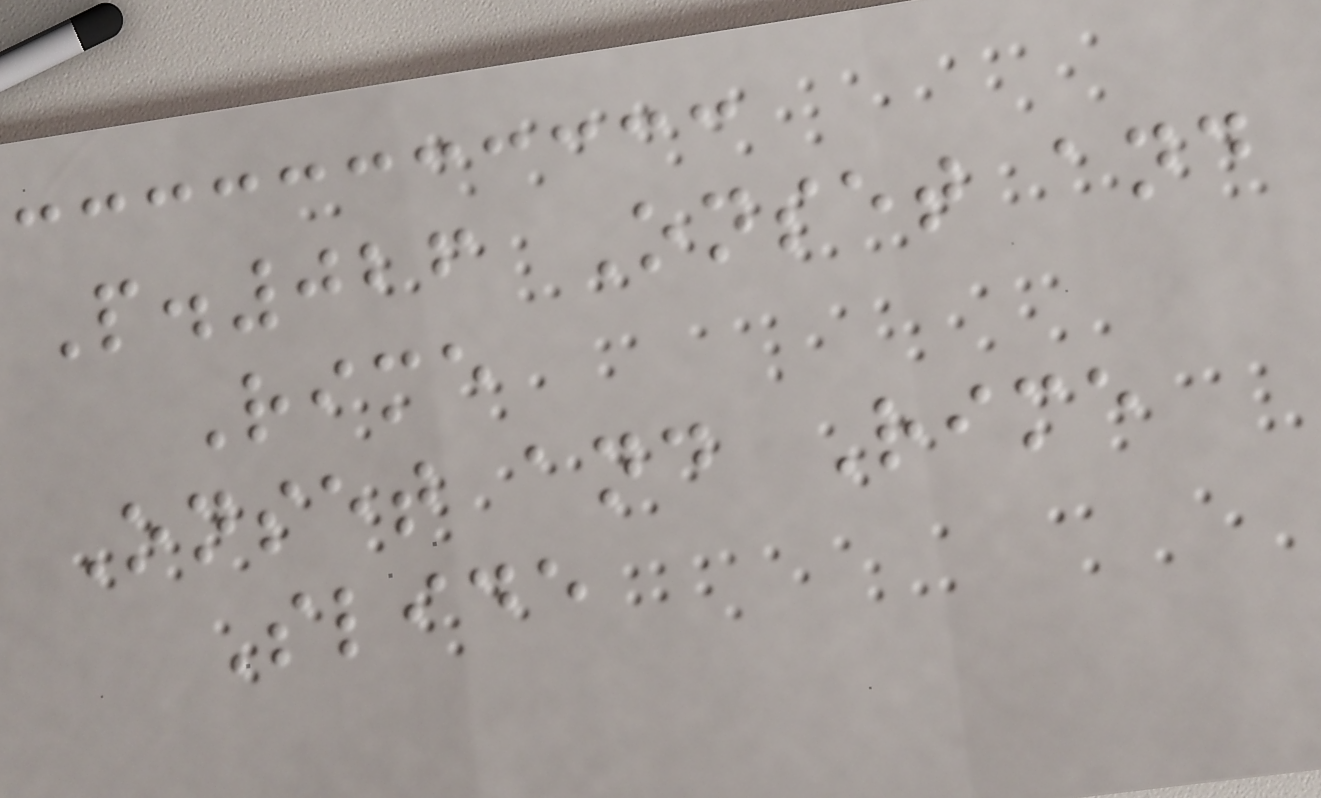P.026 Onset and
Rime
Onset and Rime
Slide
